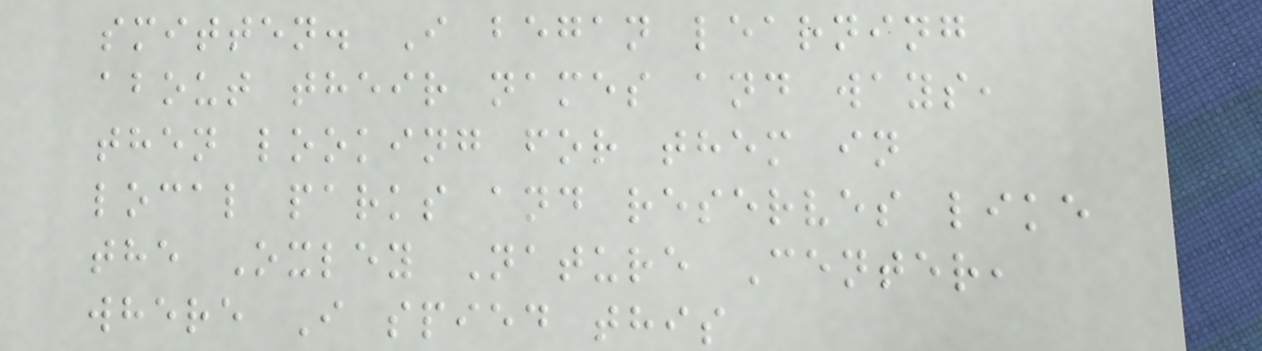smitten. I began learning
about their names and ways,
then looking for them in
local parks and reserves like
the Oxley Nature Center,
where I spied this
